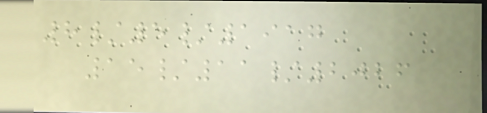8/5/1917
15/11/2026
